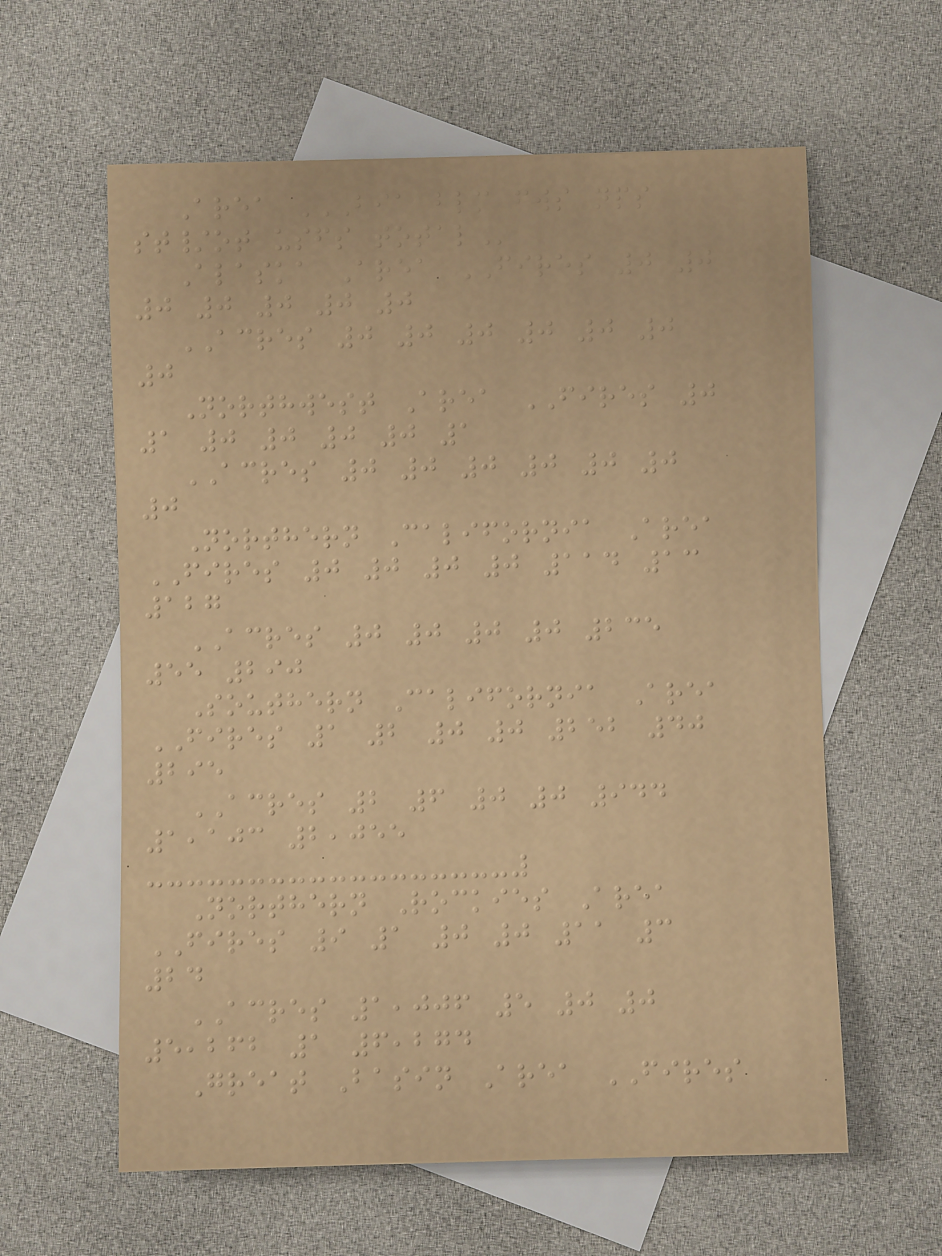Area BIA BLM FWS NPS
ST/OT USFS TOTAL
Alaska Area FIRES 0 0
0 0 0 0 0
ACRES 0 0 0 0 0 0
0
Northwest Area FIRES 0
1 0 0 0 0 1
ACRES 0 0 0 0 0 0
0
Northern California Area
FIRES 0 0 0 0 114 13
127
ACRES 0 0 0 0 235
55 290
Southern California Area
FIRES 1 2 0 0 252 40
295
ACRES 2 6 0 0 944
1,103 2,055
Northern Rockies Area
FIRES 9 1 0 0 11 3
24
ACRES 1,006 5 0 0
5,262 1 6,274
Great Basin Area FIRES
